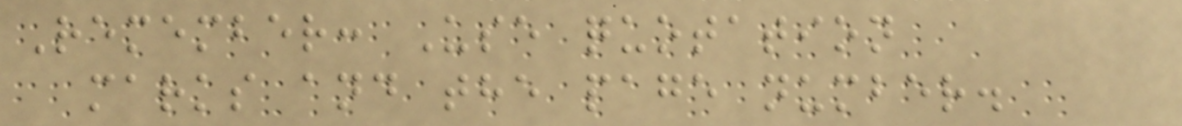Remember: Use quotation
marks and the page number.
